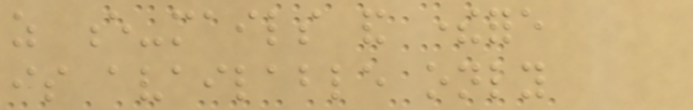as e-mails and therefore
is available only
